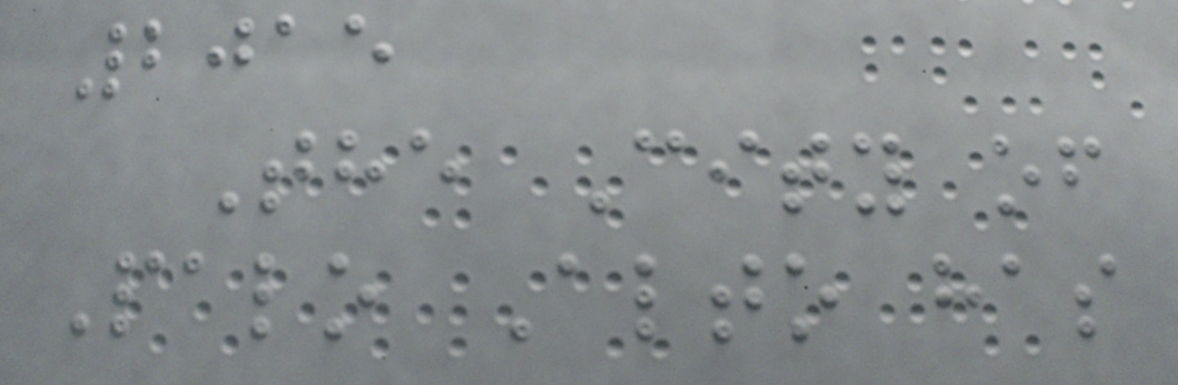2015
The City of
Palo Alto has
